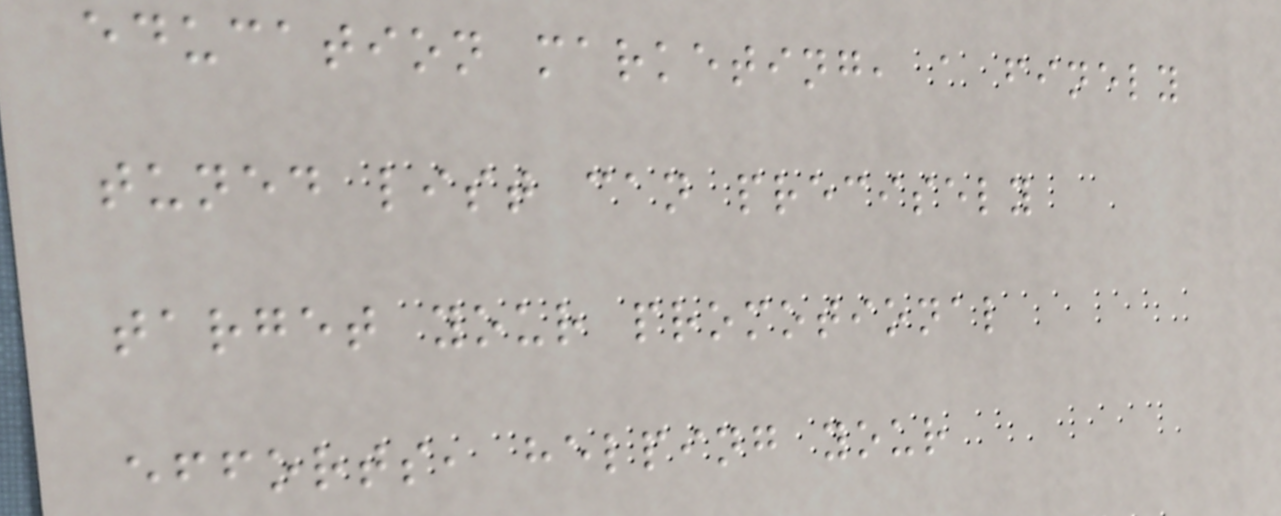education marketing, a finely
tuned list can precisely
target your promotional
efforts, helping your
